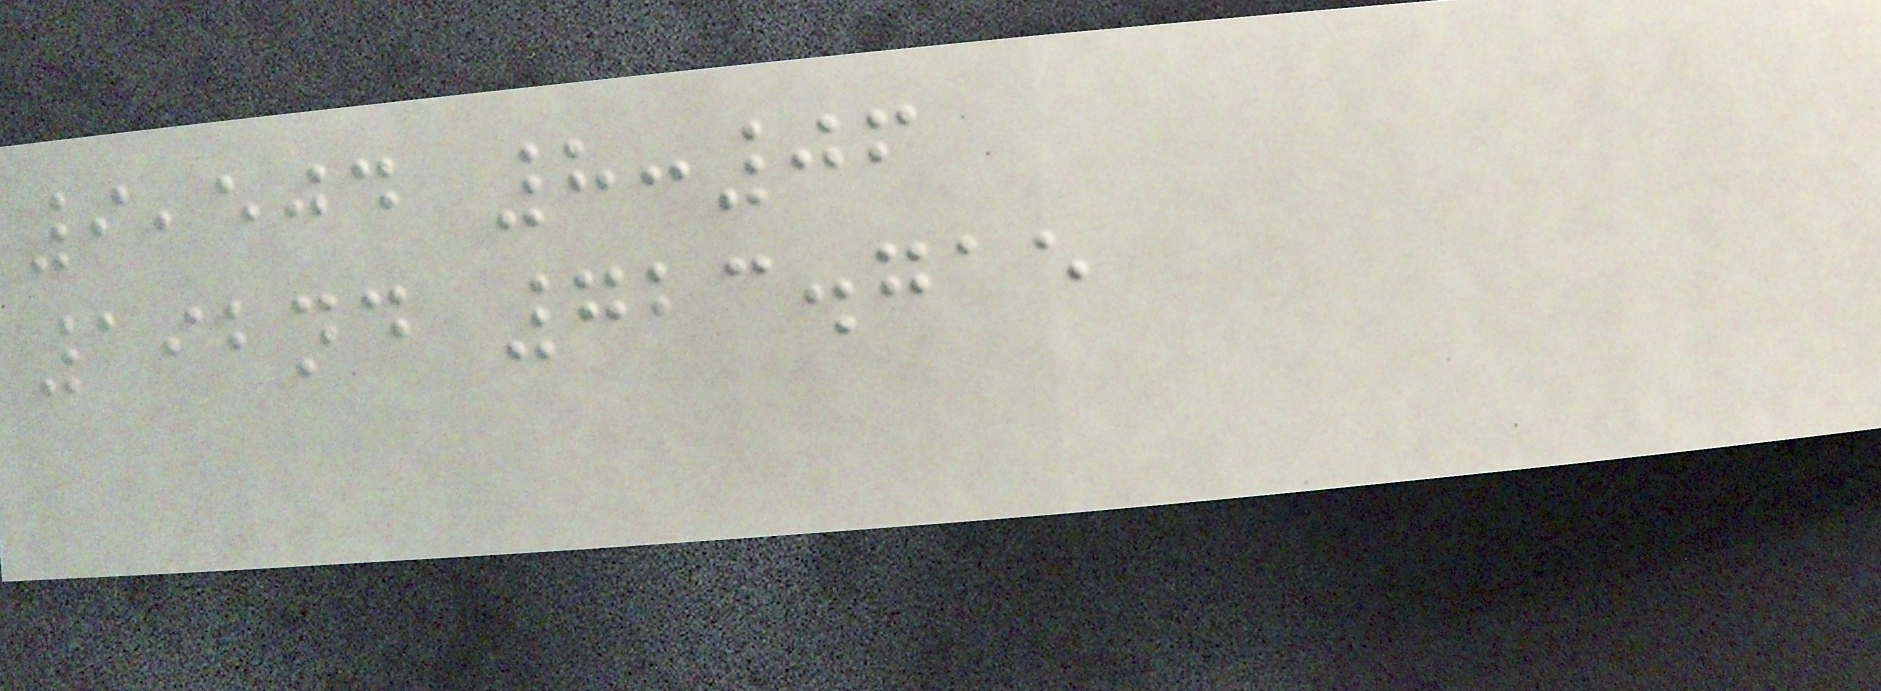9,504 8:06
192nd 723.715
